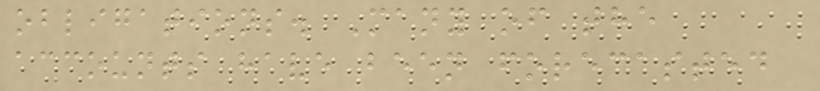obligations. Many of the
accounts have been forecasted
